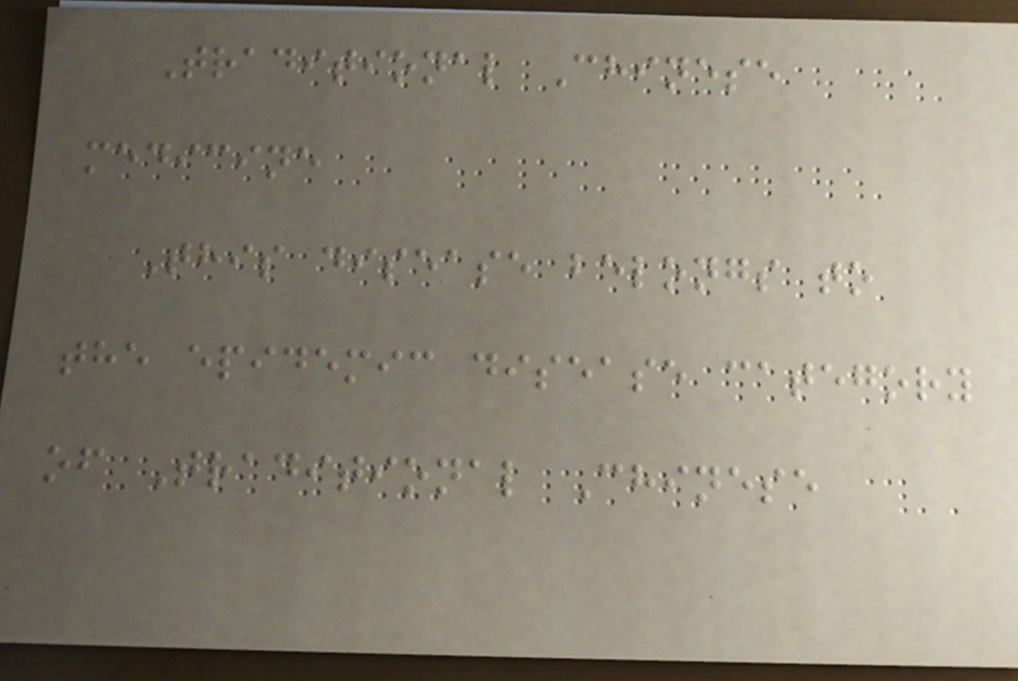Traditional Chinese
medicine
This disease belongs to
the epidemic disease category
of Traditional Chinese
